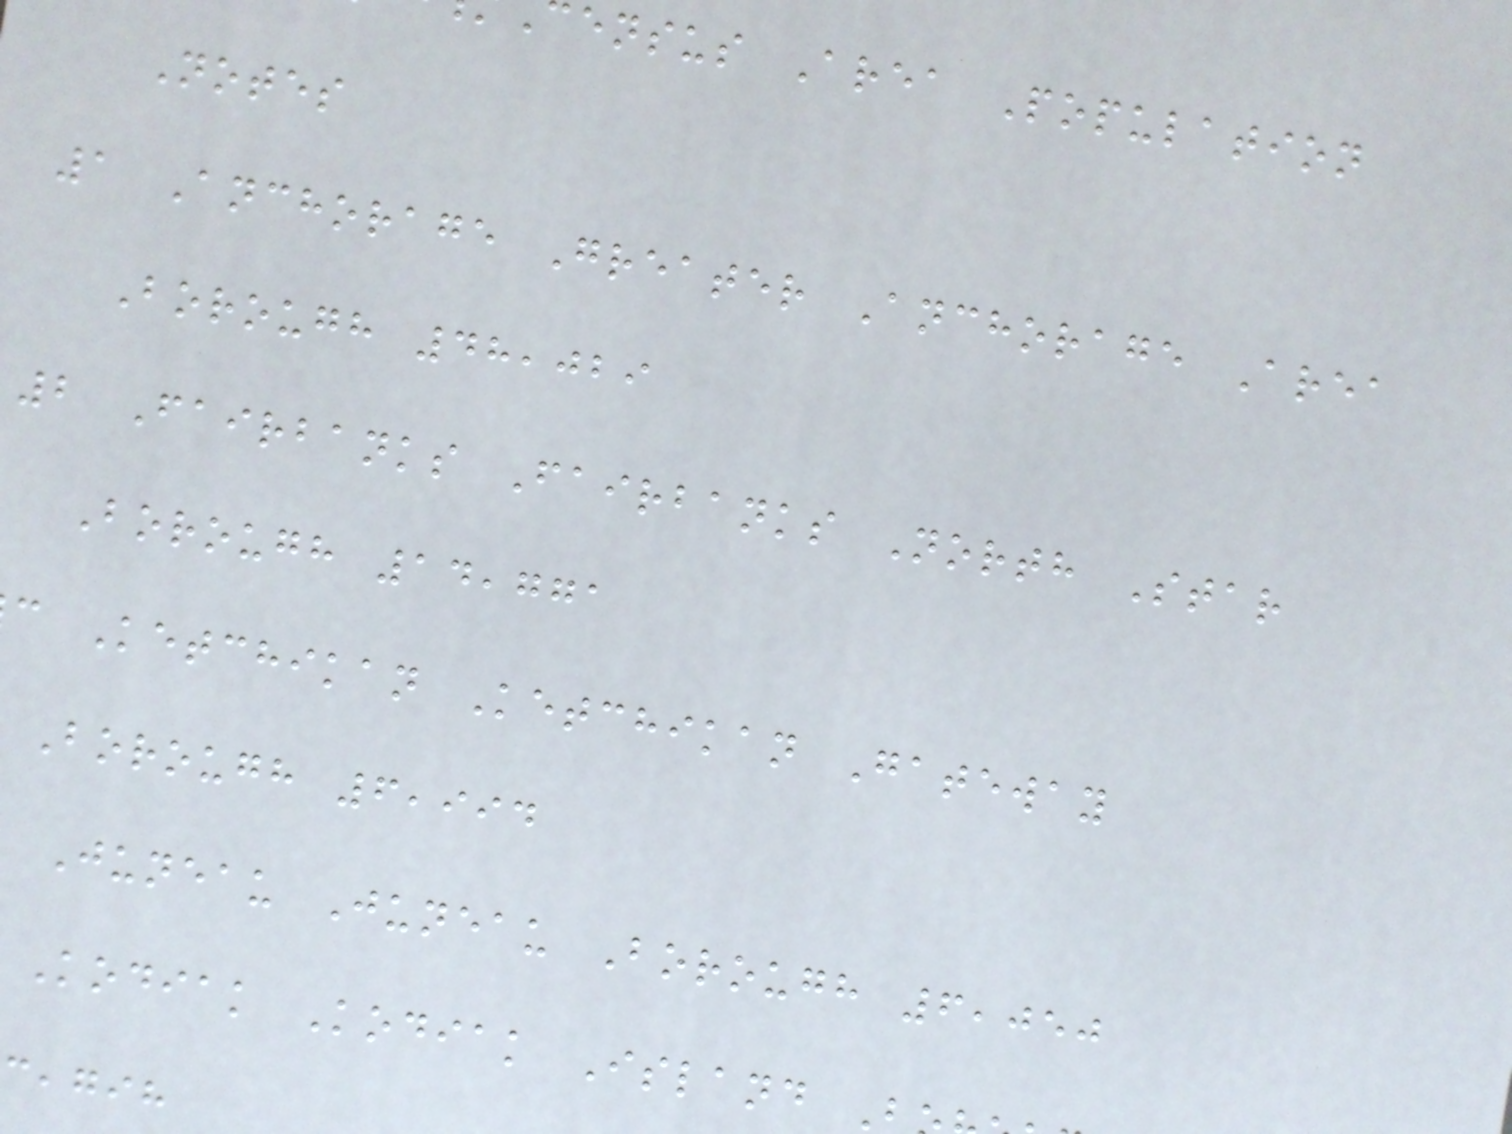ensus Area Population
Notes
1 Anchorage Greater Anchorage Area
Borough 48,029
2 Fairbanks Fairbanks North Star
Borough 14,771
c Ketchikan Ketchikan Gateway
Borough 6,994
Juneau Juneau Borough 6,050
Kodiak Kodiak Island
,gih
